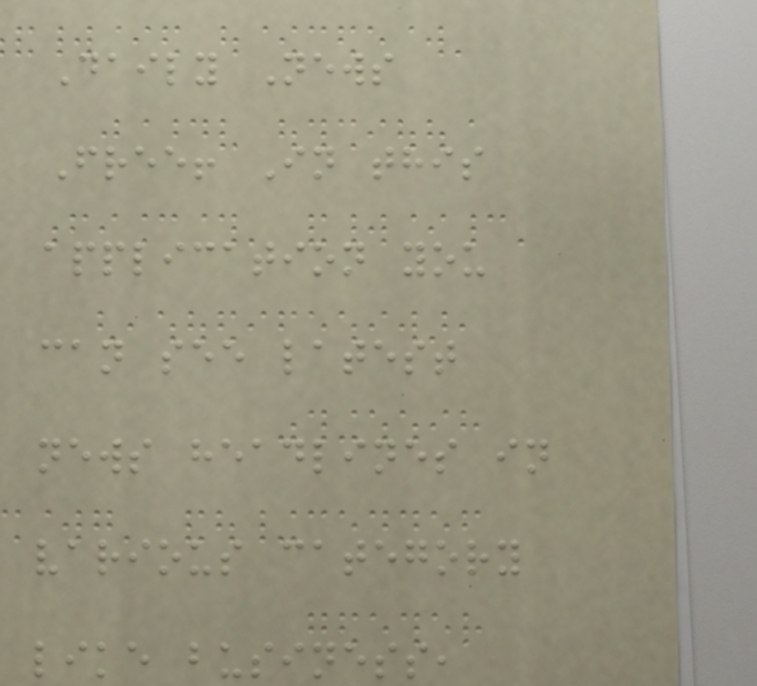Daily News
Free! In this
application you
can see latest
news headlines in
various category
like business,
